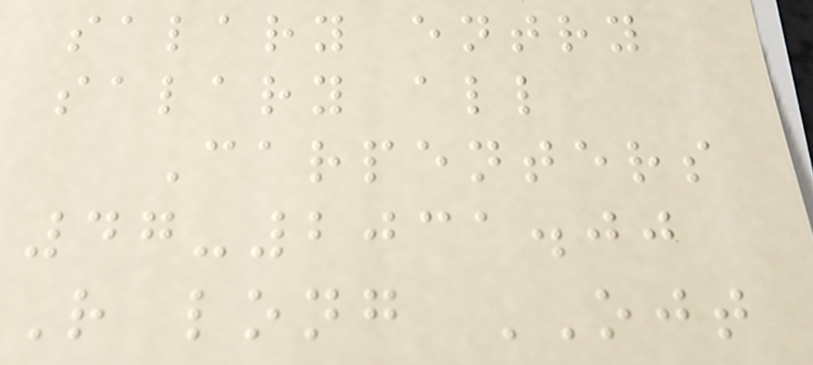salary entry
salary all
Carpenters
47-2031.00
R long OJT
